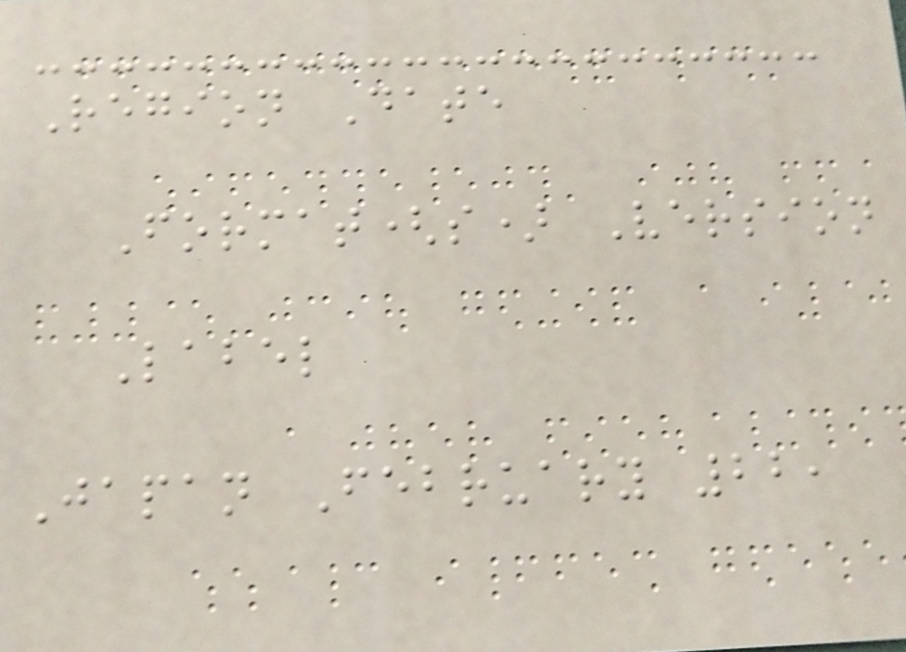Region Date
Format(s) Version
Label
Japan February 22,
